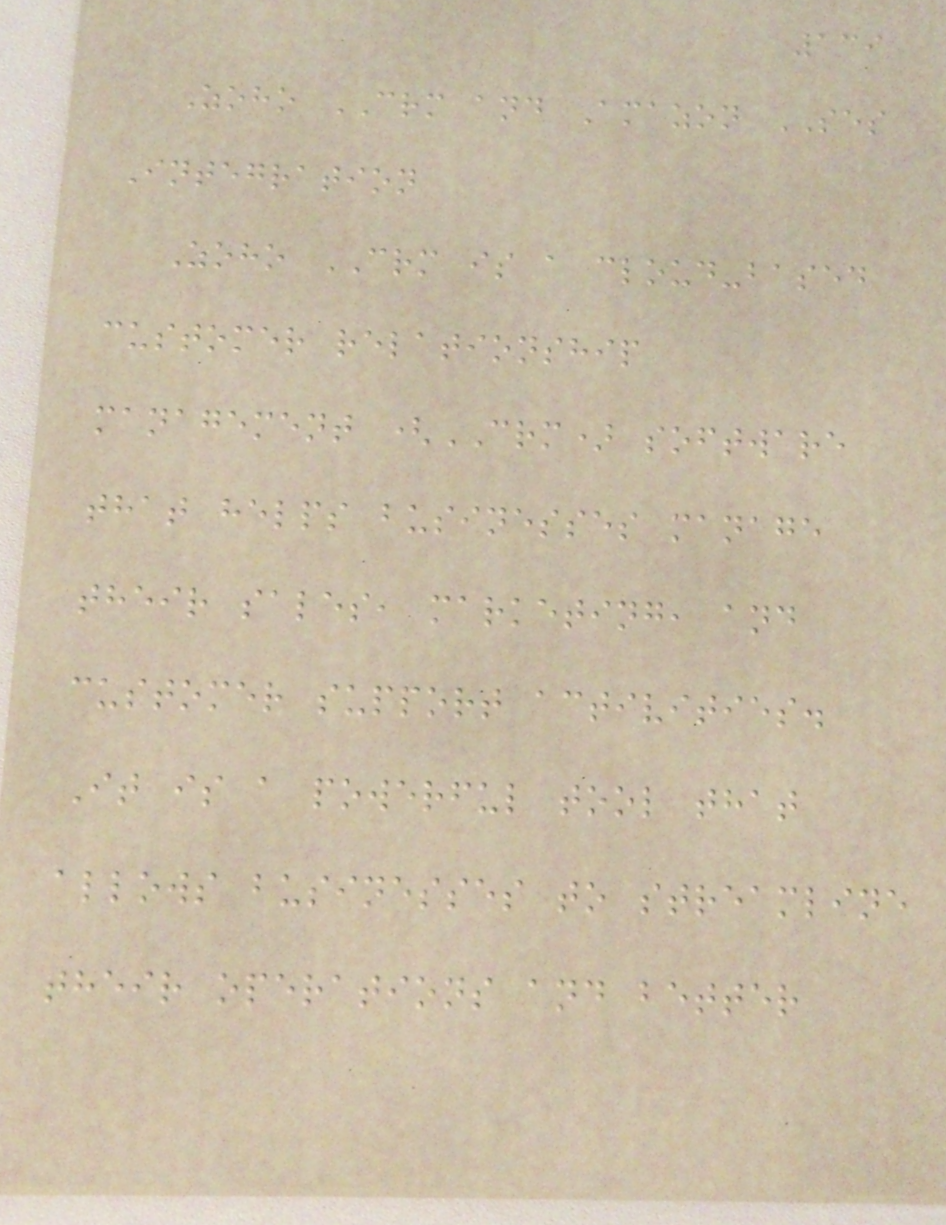139
Zoho CRM and Amazon SES
Integration
Zoho CRM is a cloud-based
customer relationship
management (CRM) software
that helps businesses manage
their sales, marketing, and
customer support activities.
It is a powerful tool that
allows businesses to streamline
their operations and better
